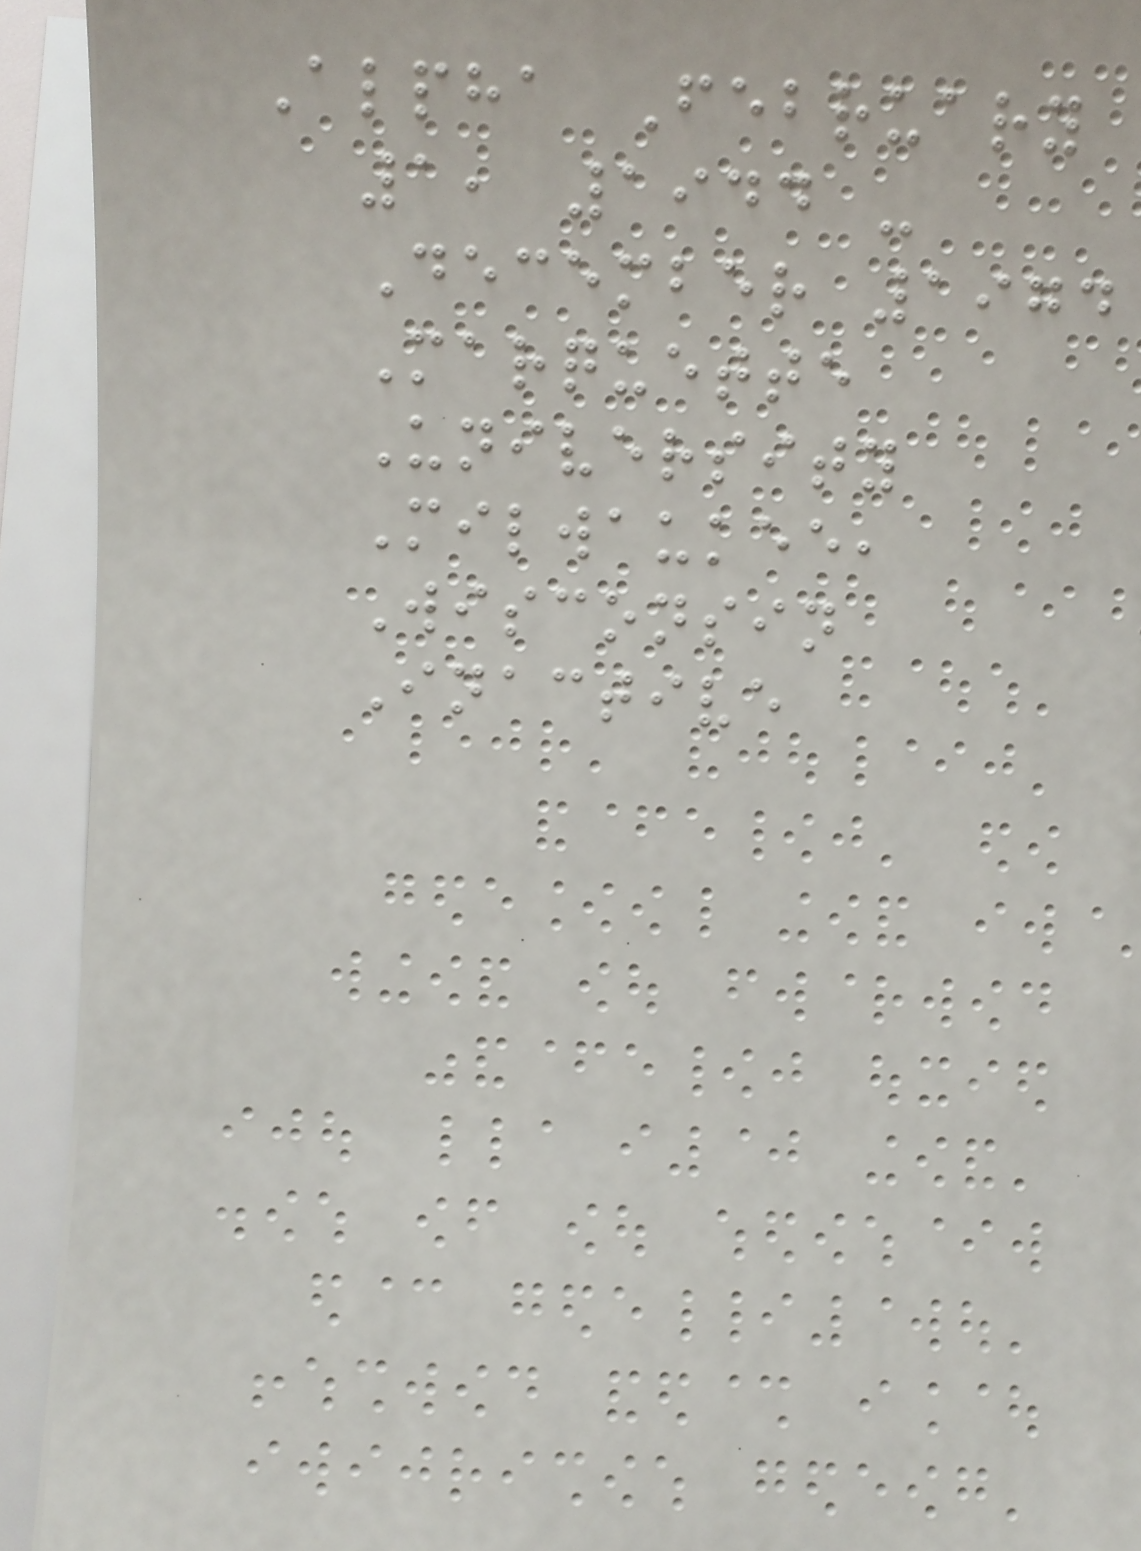Alpha February
1, 1944 -
December 1974
Marquette
University
Milwaukee,
Wisconsin
Inactive
